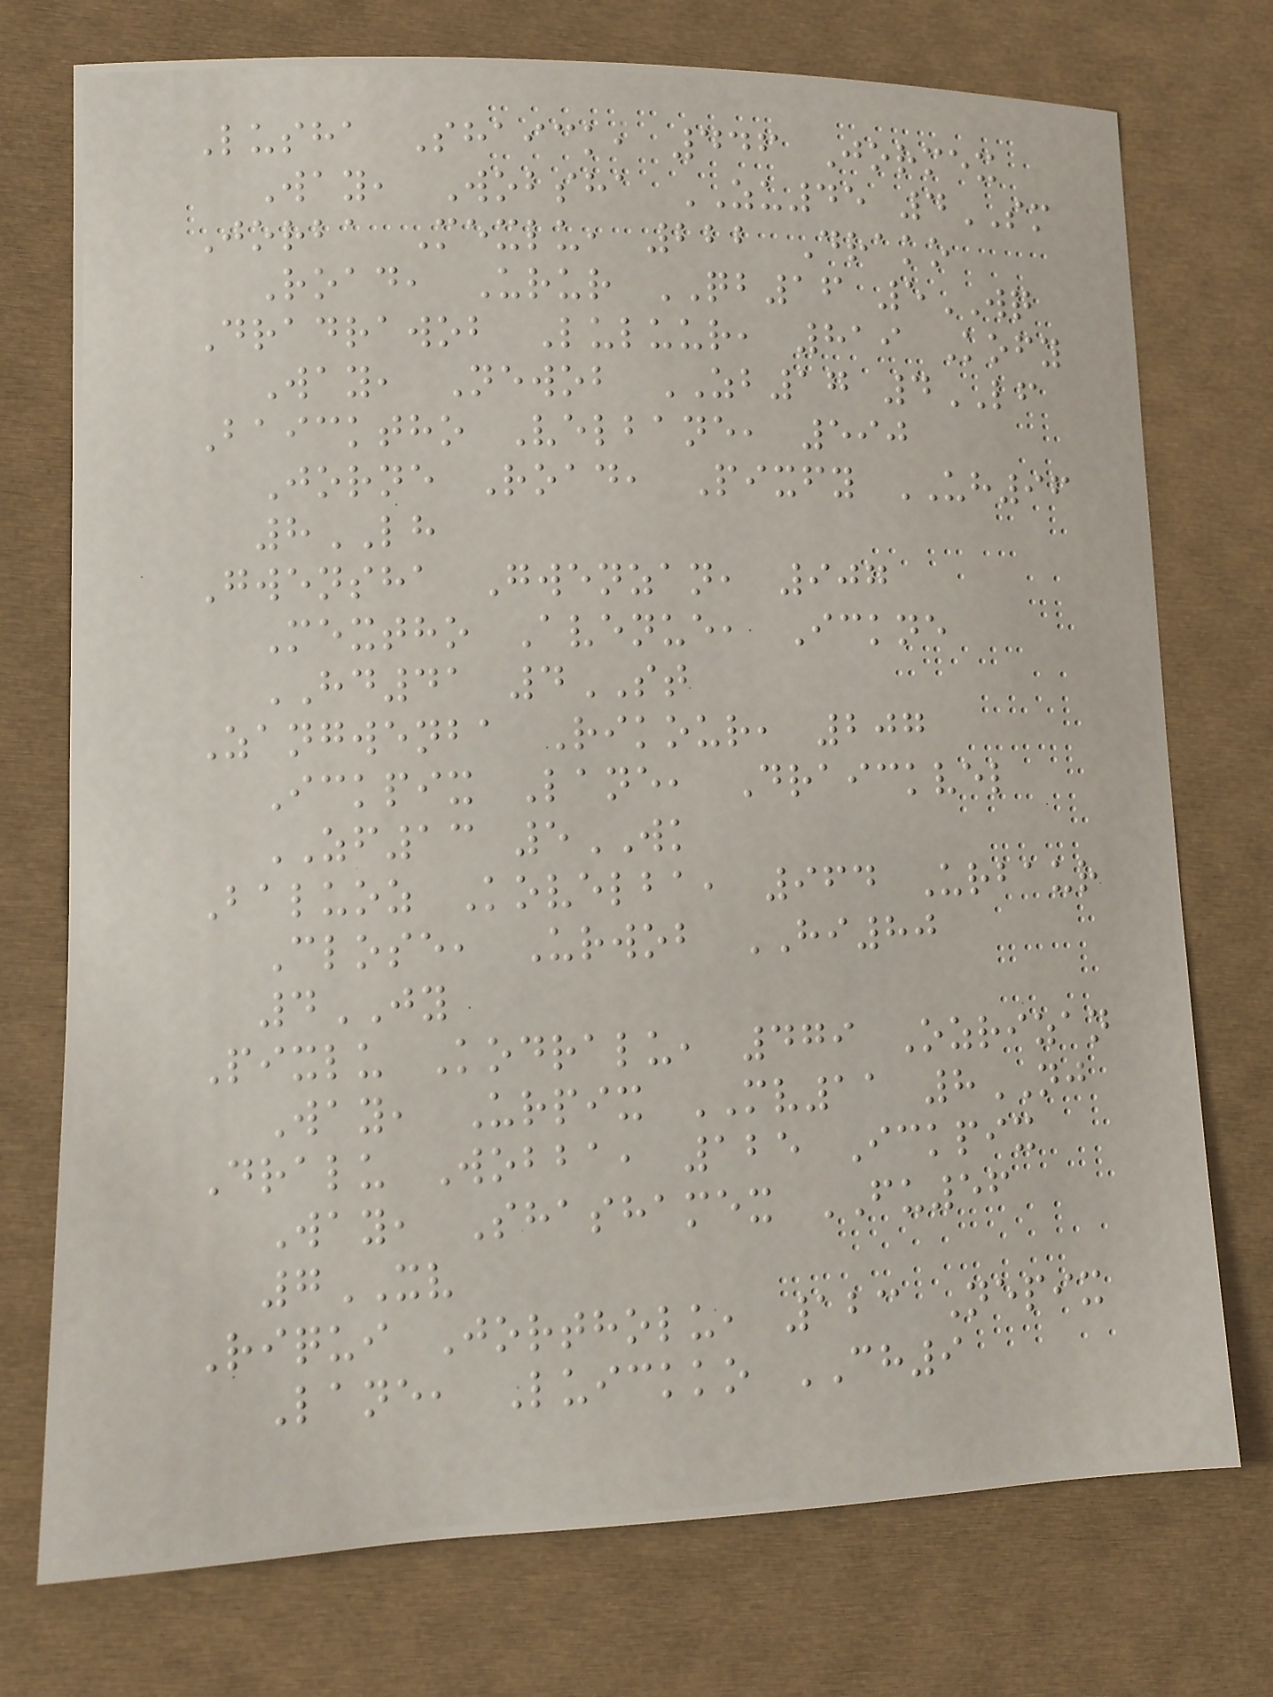Lusha Shaick, 446 Jormex
Way, Wobsha ZU45 4SM
Jorba Mexlu, 222 Drako
Road, Urur QB16 5WQ
Dradrawob Luluur, 819 Kofy
Way, Newob ZB17 4LF
Baicktho Velbane, 590
Jorne Road, Pixfy UH96
8LH
Gwensha Gwenzan, 907
Mextho Avenue, Ickne
HD41 4ST
Zangwenba Rikour, 207
Ickpix Lane, Draickvel
ZF13 5WK
Baluoz Kovelba, 964 Urbaur
Close, Urwob HI80
4JY
Pixlu Kodralu, 479 Ozrizan
Way, Urpix MV11 8NJ
Dralu Wobba, 125 Ickpix
Way, Shashamex FU56
7XV
Riqui Jortholu, 123 Nepix
Lane, Luickko CH9
